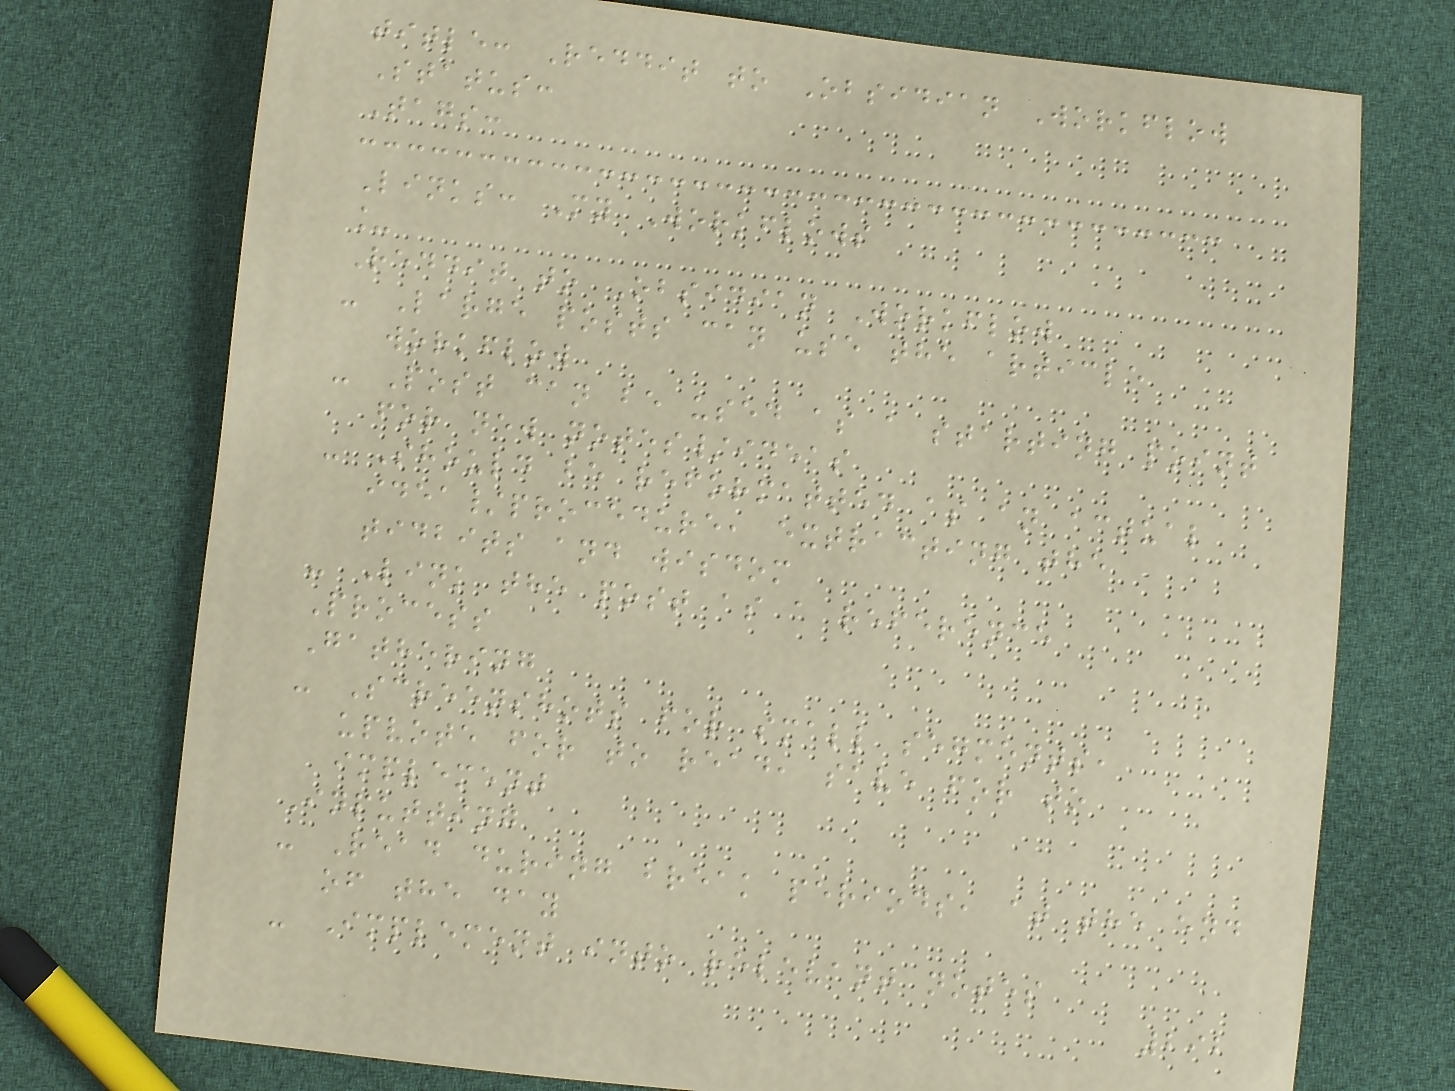title: Reddit to Obsidian Workflow
Status:
Tags:
Links: My Workflows
_
Reddit to Obsidian Workflow
- Large posts can use the article
workflow
- Post can be used as a starting point
for new notes/ideas
- Should be reformatted as an actual
idea/procedure, extracting the
tidbits and wisdom
- Link the post as a reference
Process
Gathering
- Screenshots for small segments,
upvote for to read, save for to
implement
Inputting
- Read during break periods, at the end
of the day
- Implement into relevant notes
292
